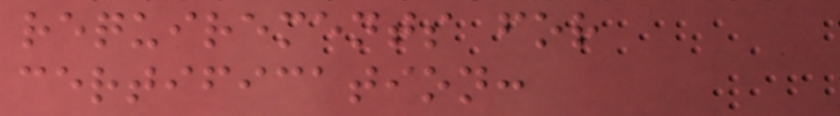requirements for
certification:
